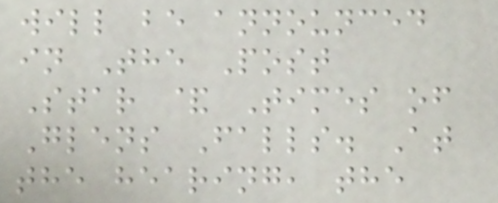will be announced
in The Post
Star & Times of
Glens Falls. At
the hearing, the
